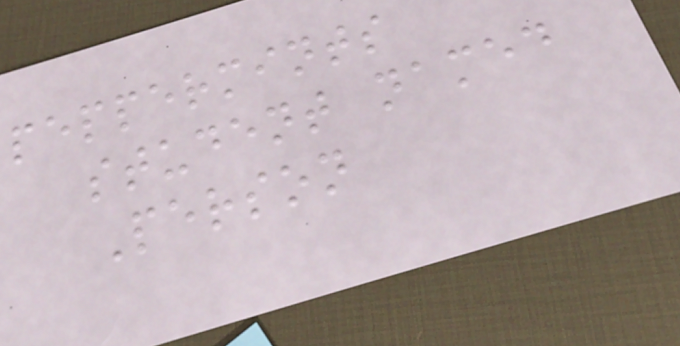peppermints
student named
Person
